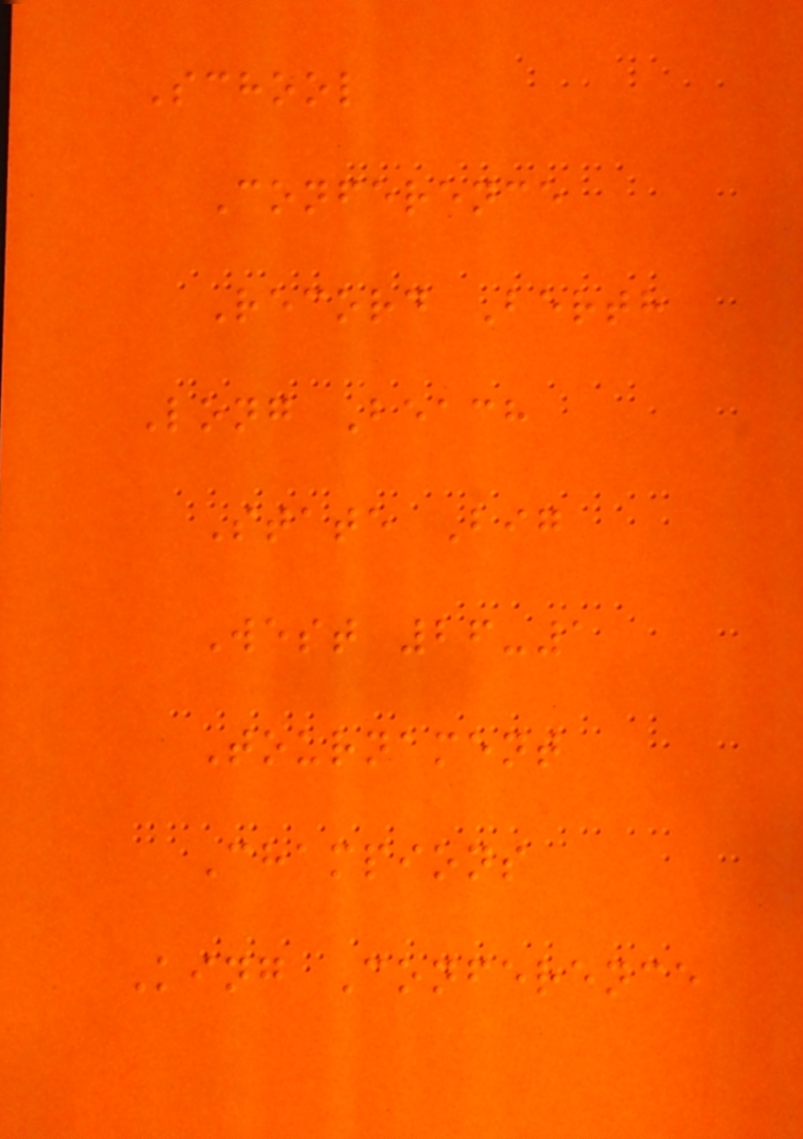School
Conference
Record Berth
Long Beach
State Big
West 26-1
Tournament
Champions
King Conference
